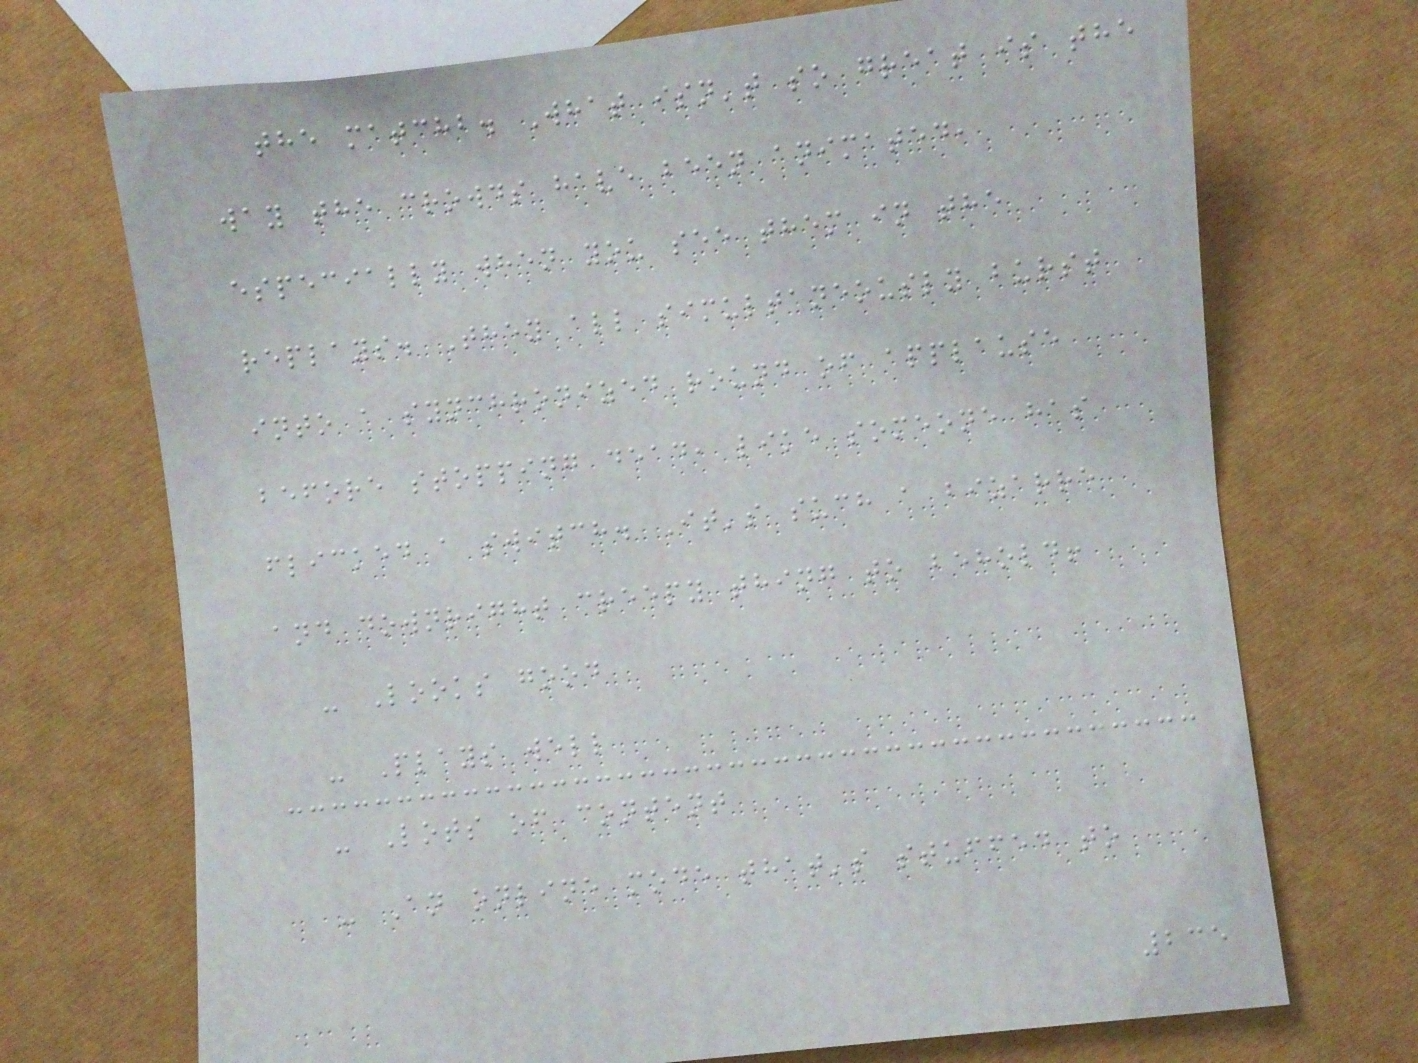the matchb. What isn't so great is the
way the crowds have been animated,
especially when you see them in the
replays. They all simultaneously burst
into a synchronized round of applause
before stopping dead, like someone has
flicked a switch. It's such a bizarre
and downright creepy thing to behold!
- Looks good
- Plays well
- Lots of content
- An online mode that's stuffed to
235
